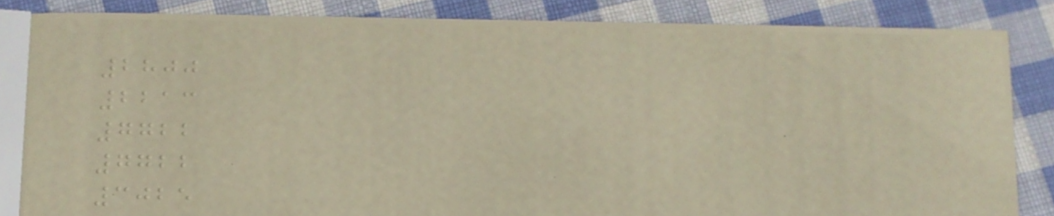2800
2213
7722
7722
3025
